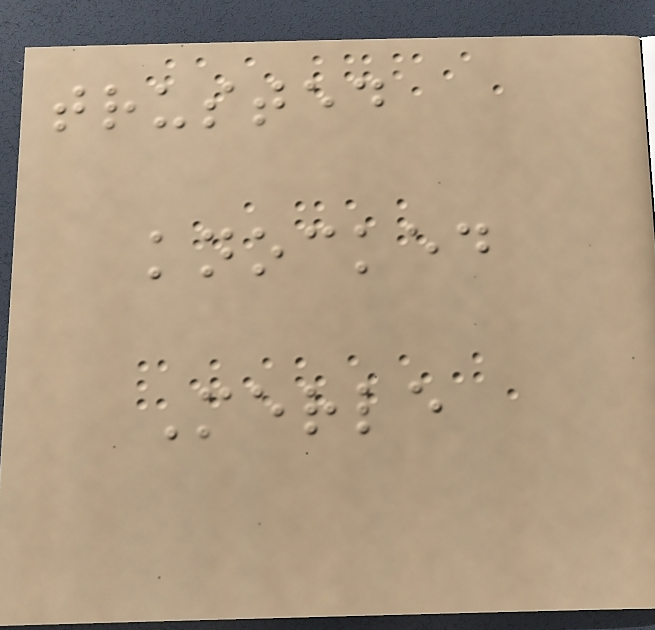trusted
knocked
Merle
